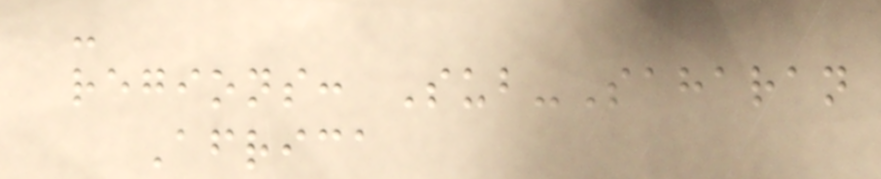-
regions: Sub-Saharan
Africa
